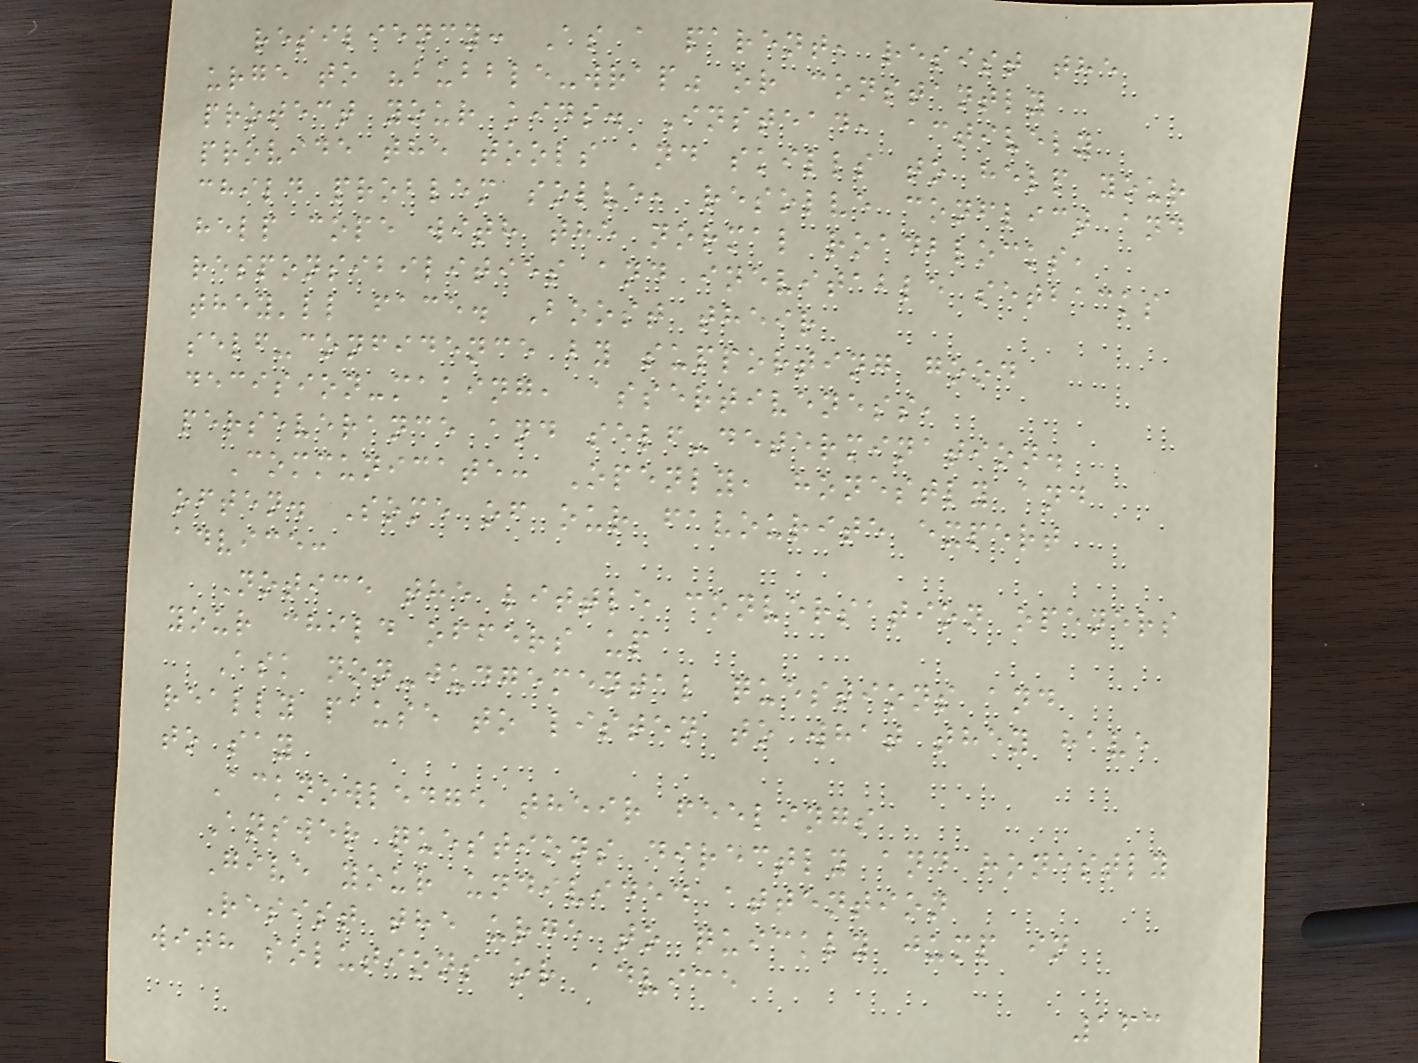resiliency: As a parent, resist the
urge to "bubble-wrap" or constantly
protect your kids. Instead, actively
provide the tools and skills to help your
child problem solve, resolve conflict and
help cope with the normal roadblocks,
responsibilities and inevitable setbacks
they'll face. Boost their
self-confidence by supporting good
decision-making, assertiveness,
perseverance and self-determination.
Communicate: Openly, honestly and
often. Some of our favourite expert
advice:
Notice the little conversation openers
your child offers up
Ask non-judgemental questions and
really pause to listen to what they have
to say
Acknowledge their feelings
Answer questions directly and honestly
Give your undivided attention
Resist the urge to quickly jump in
with solutions or advice
163
